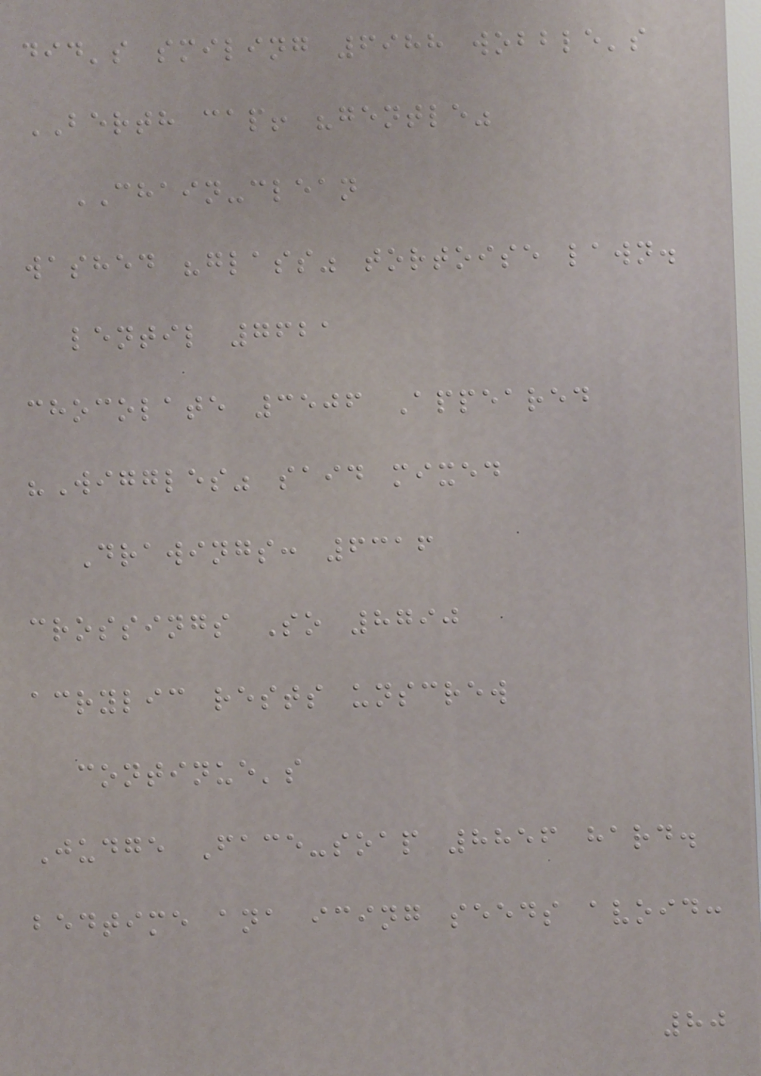did's smiling 6988 wobble's
BERTH cap! "gentle"
CHAIN-clean
washed "glass" tortoise lawn.
lentil 7621
chocolate 3506 Appeared
"Wiggles" said mixed
Drawings: 6316
crossings So 8790
acrylic rests unscrew
continue's
Judge Face-soap 8856 hard.
bedtime ana icing seeds avoid:
80
